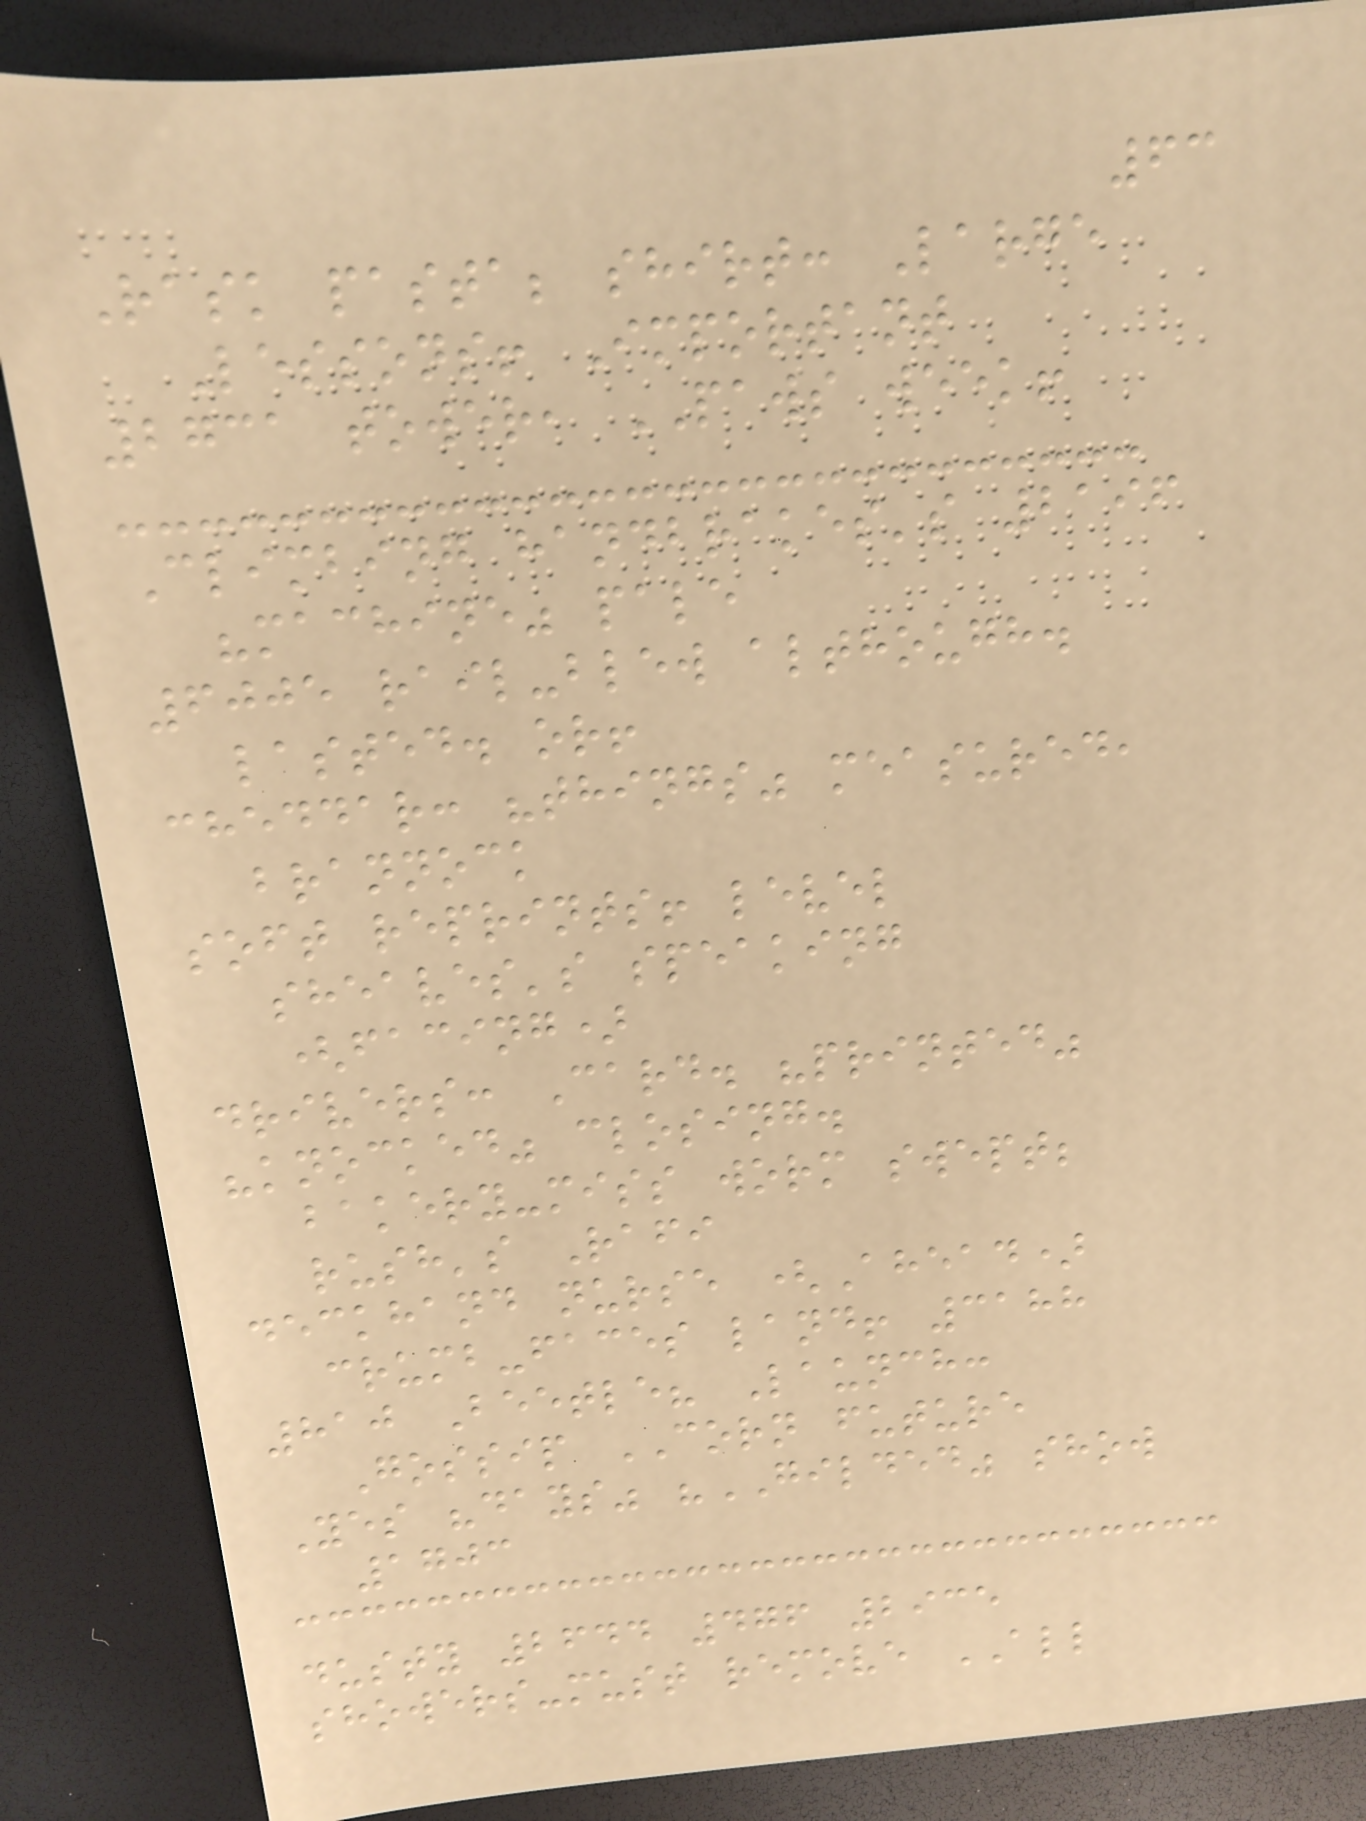63
Rask pasta; shirt: Large
Lessons! Important
2731 tower, PAWS week!
Climbing handbrakes's 2196
"machine" pale
6005 rail-blew although.
lasted. or!
cheddar: "things" measured,
brannock
soft reprints! level
sheaves's speaking
(facing)
drivers: Card. "printed"
"knocked" closing.
bakery-miss worm swept;
rush's Rafi
deckhand nurse (Ahead)
crumb-faces land! 3188
810 Beetle? Launch:
Gossip CORN future
Yes "days" "GILDED" show
1703
dusty 2644 476 2935
showers-must remove ALL
